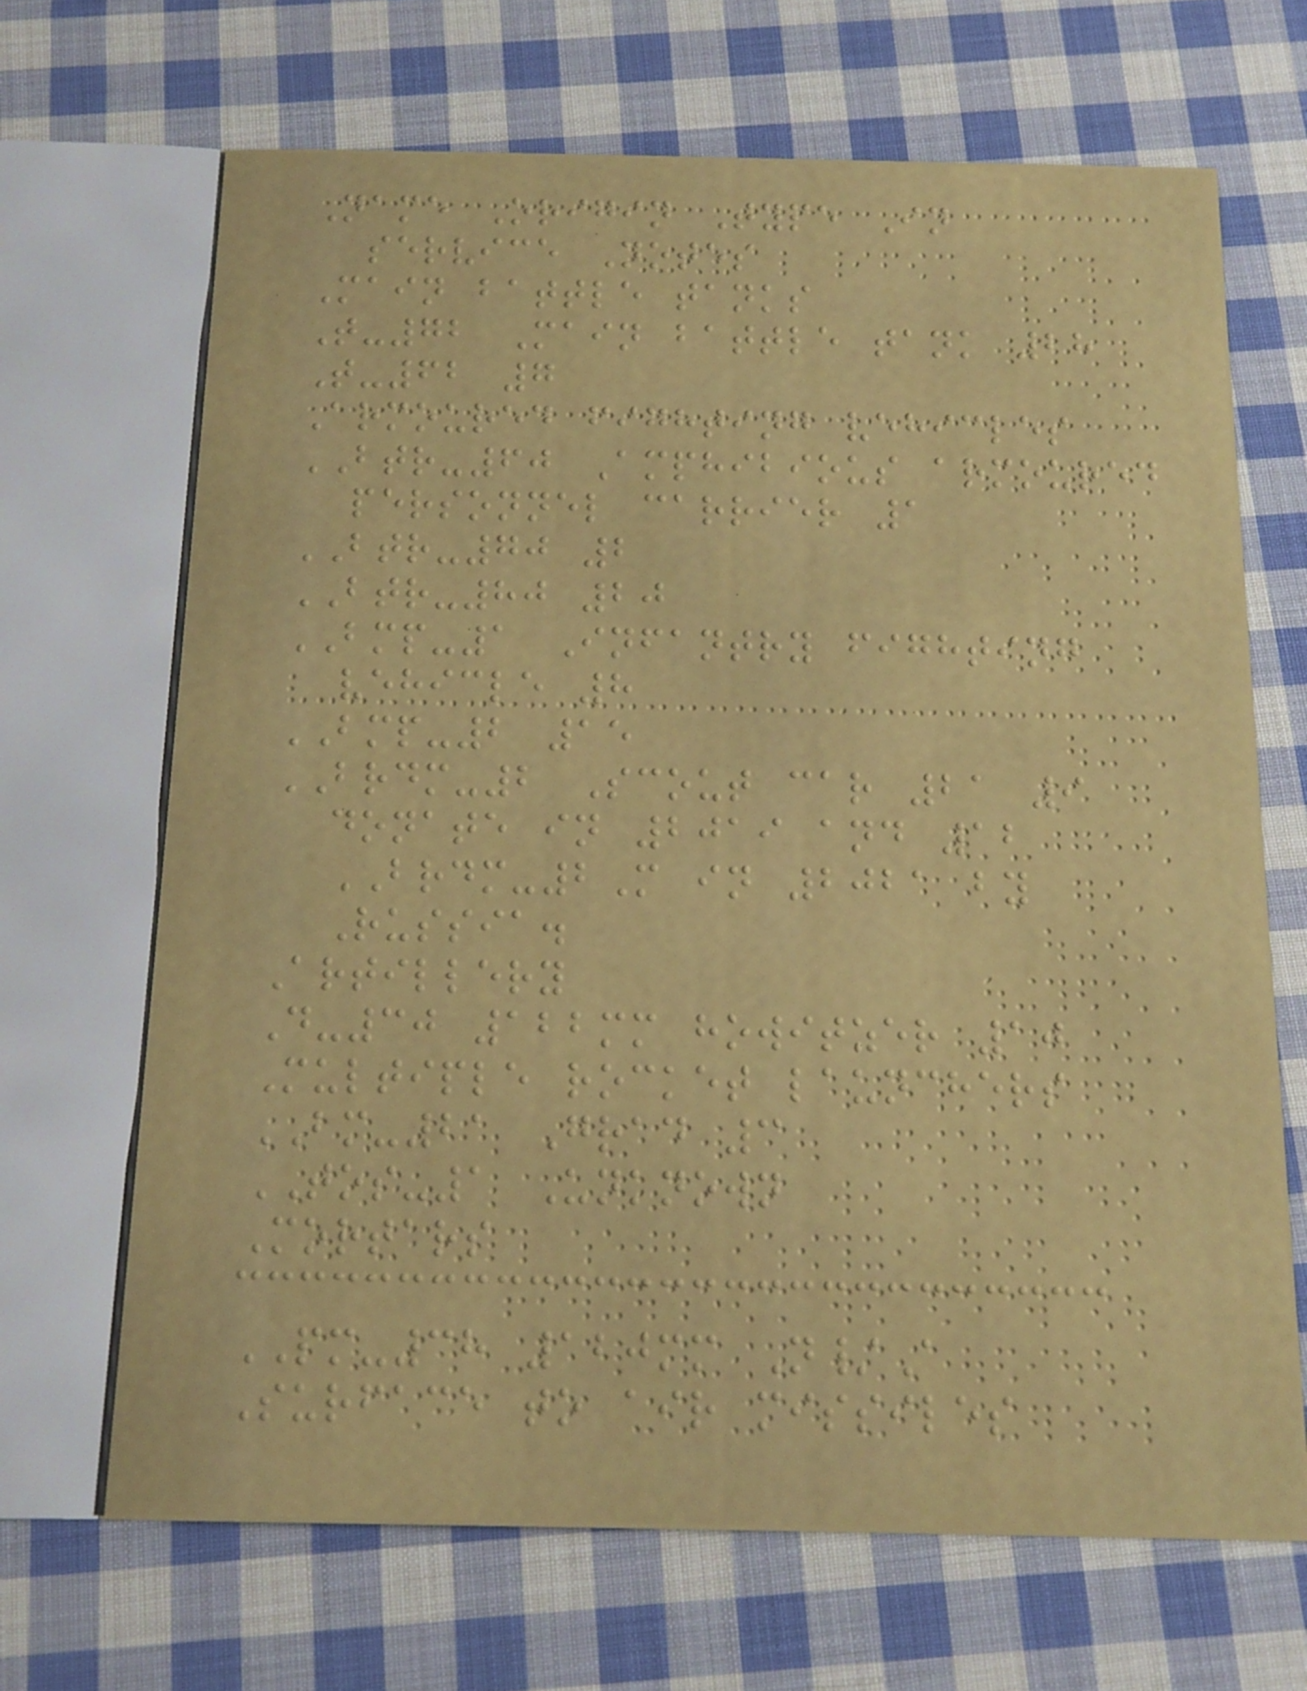Name Origin Type In
service Notes
Main battle tanks
T-72 Main battle tank 28
T-62 7
Armoured fighting vehicles
BTR-60 Amphibious armoured
personnel carrier 1
BTR-70 2
BTR-80 20
BMP-1 Infantry fighting
vehicle 8
BMP-2 15
BRDM-2 Scout car 21 9
donate in 2019 and 12
BRDM-2M in 2021 by
Russia.
Artillery
D-30 122mm howitzer 10
Multiple rocket launchers
BM-21 Grad 3
TOS-1 Unknown
Mortars
PM-38 120mm N/A
Surface to air missiles
